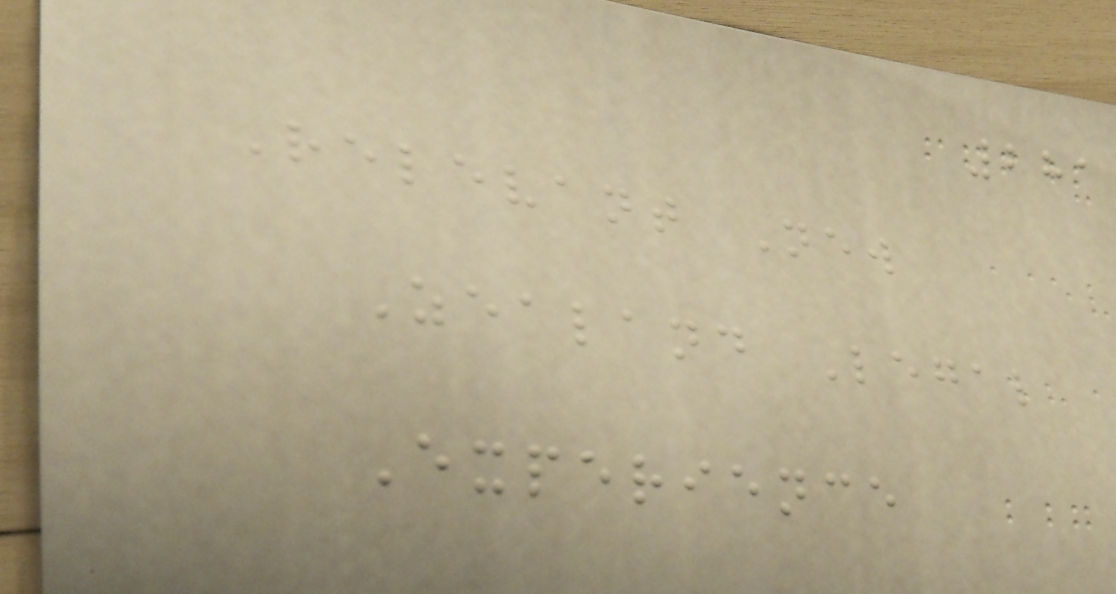281
Relevant New
Zealand Legal
Experience
